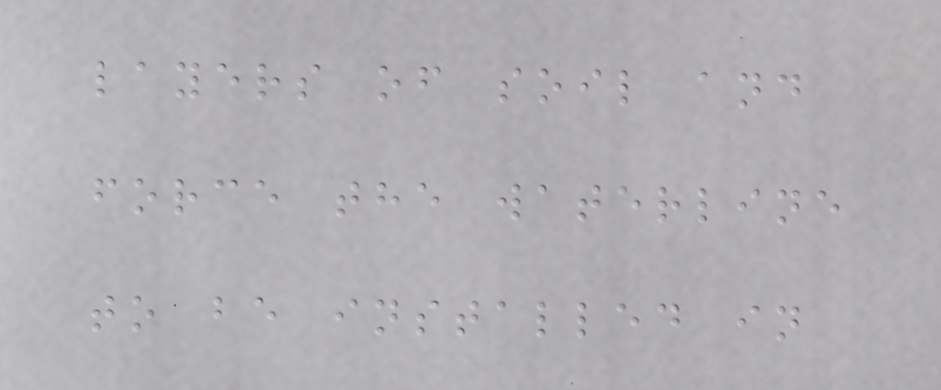layers of soil and
force the waterline
to be installed in
